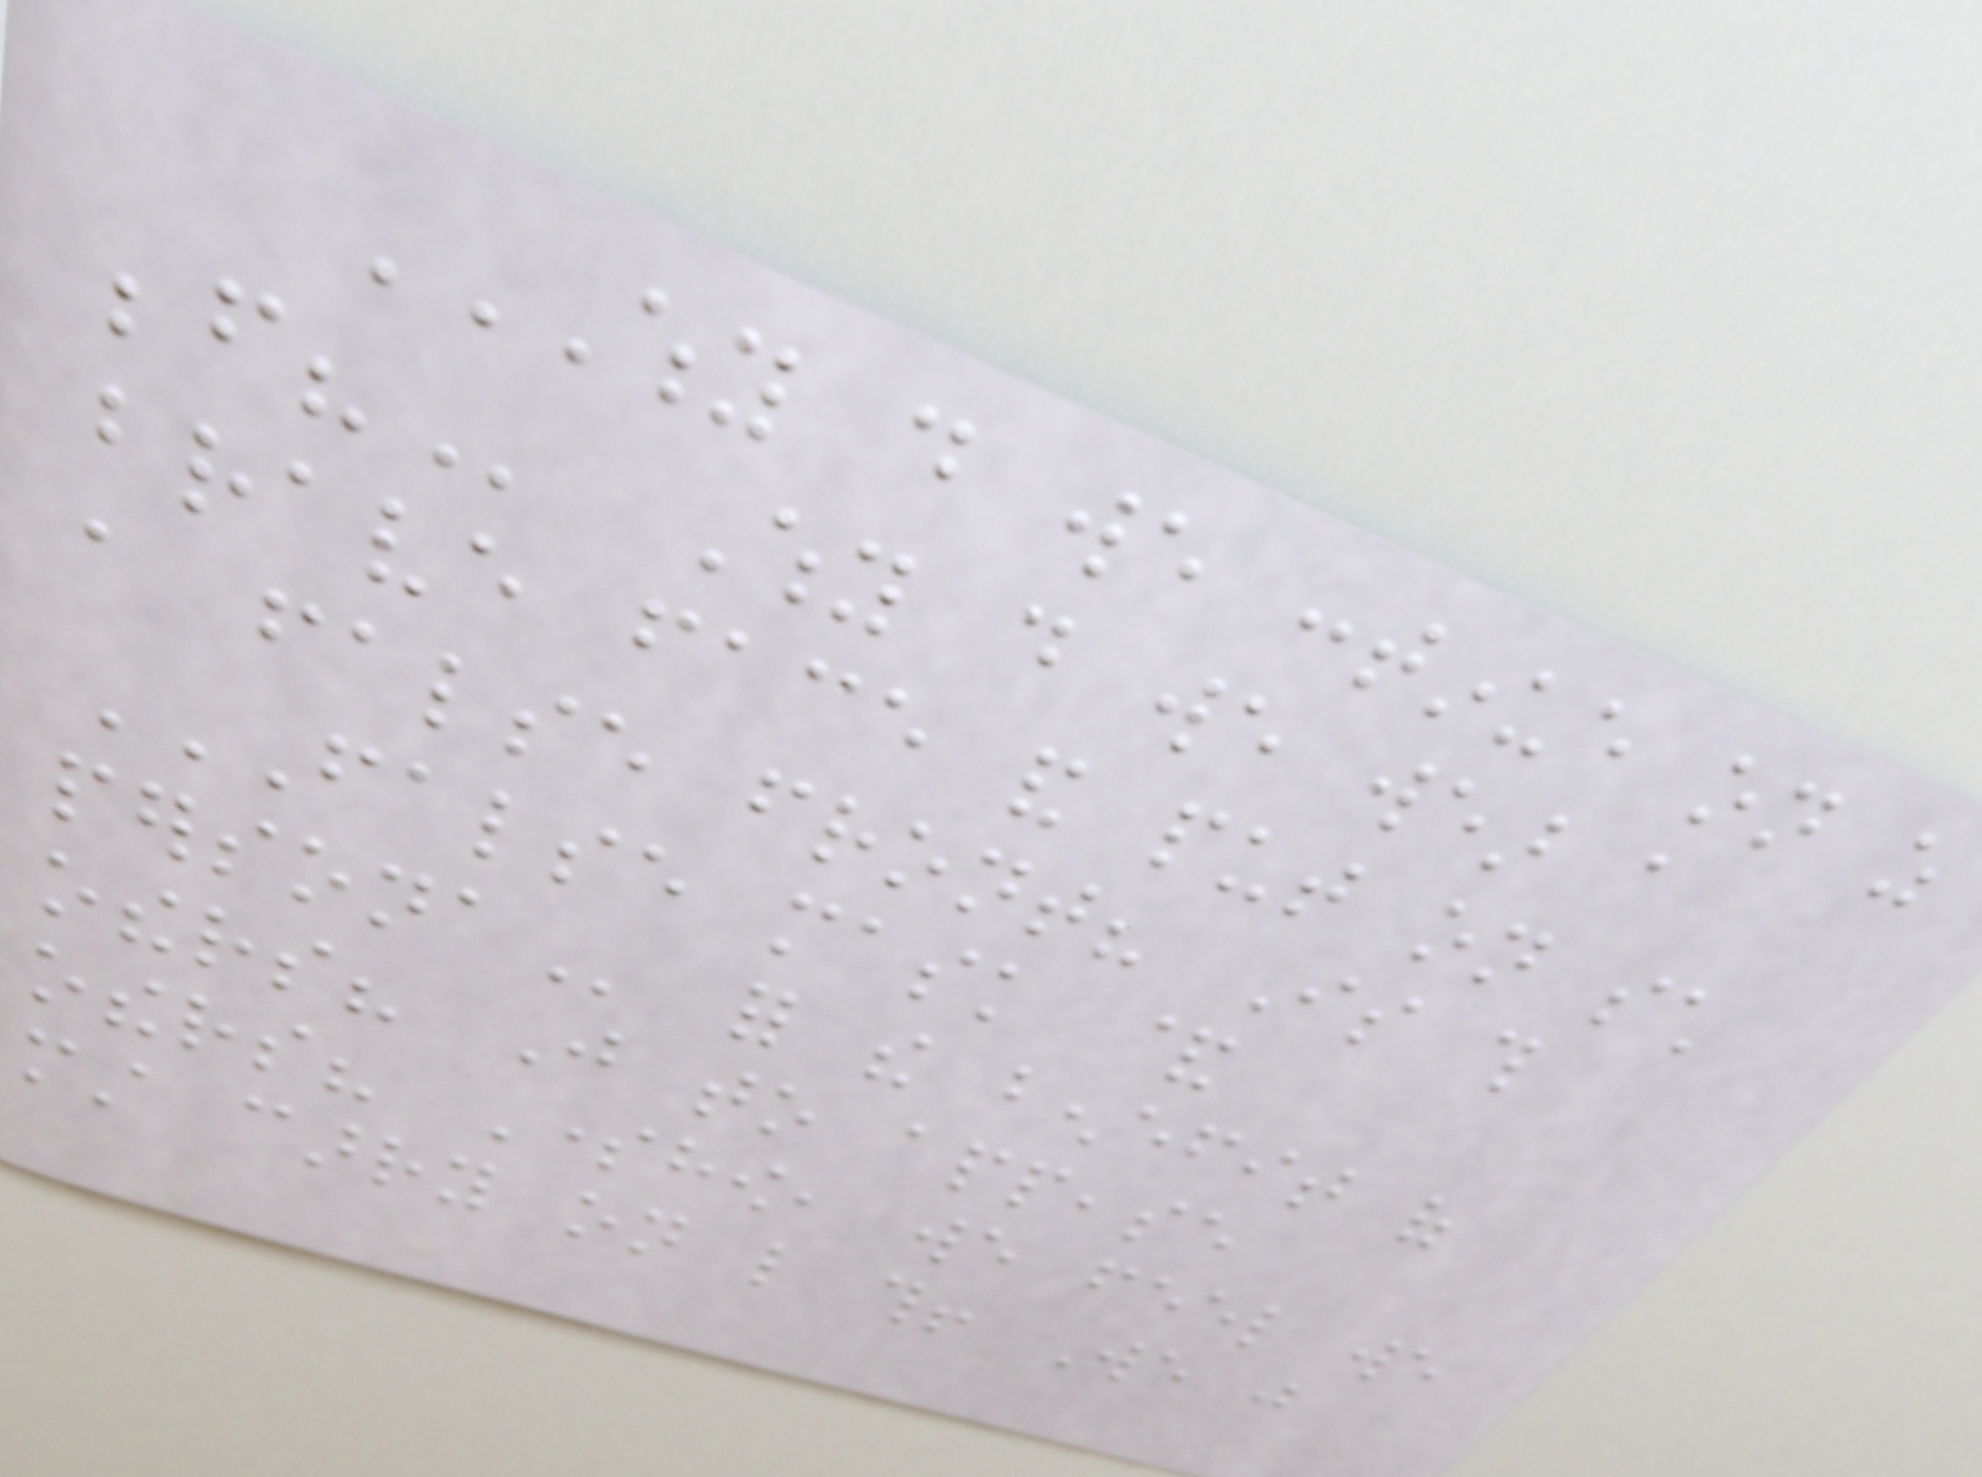WHY DO WE CONTINUE ON AS
BEFORE? Why do we wear a
brave face and put on such
a false front? Is this
FALSE MASK &
PERSONA for the benefit of
others? Just to appease
others? Somehow, we feel we
must carry on like this! We just
